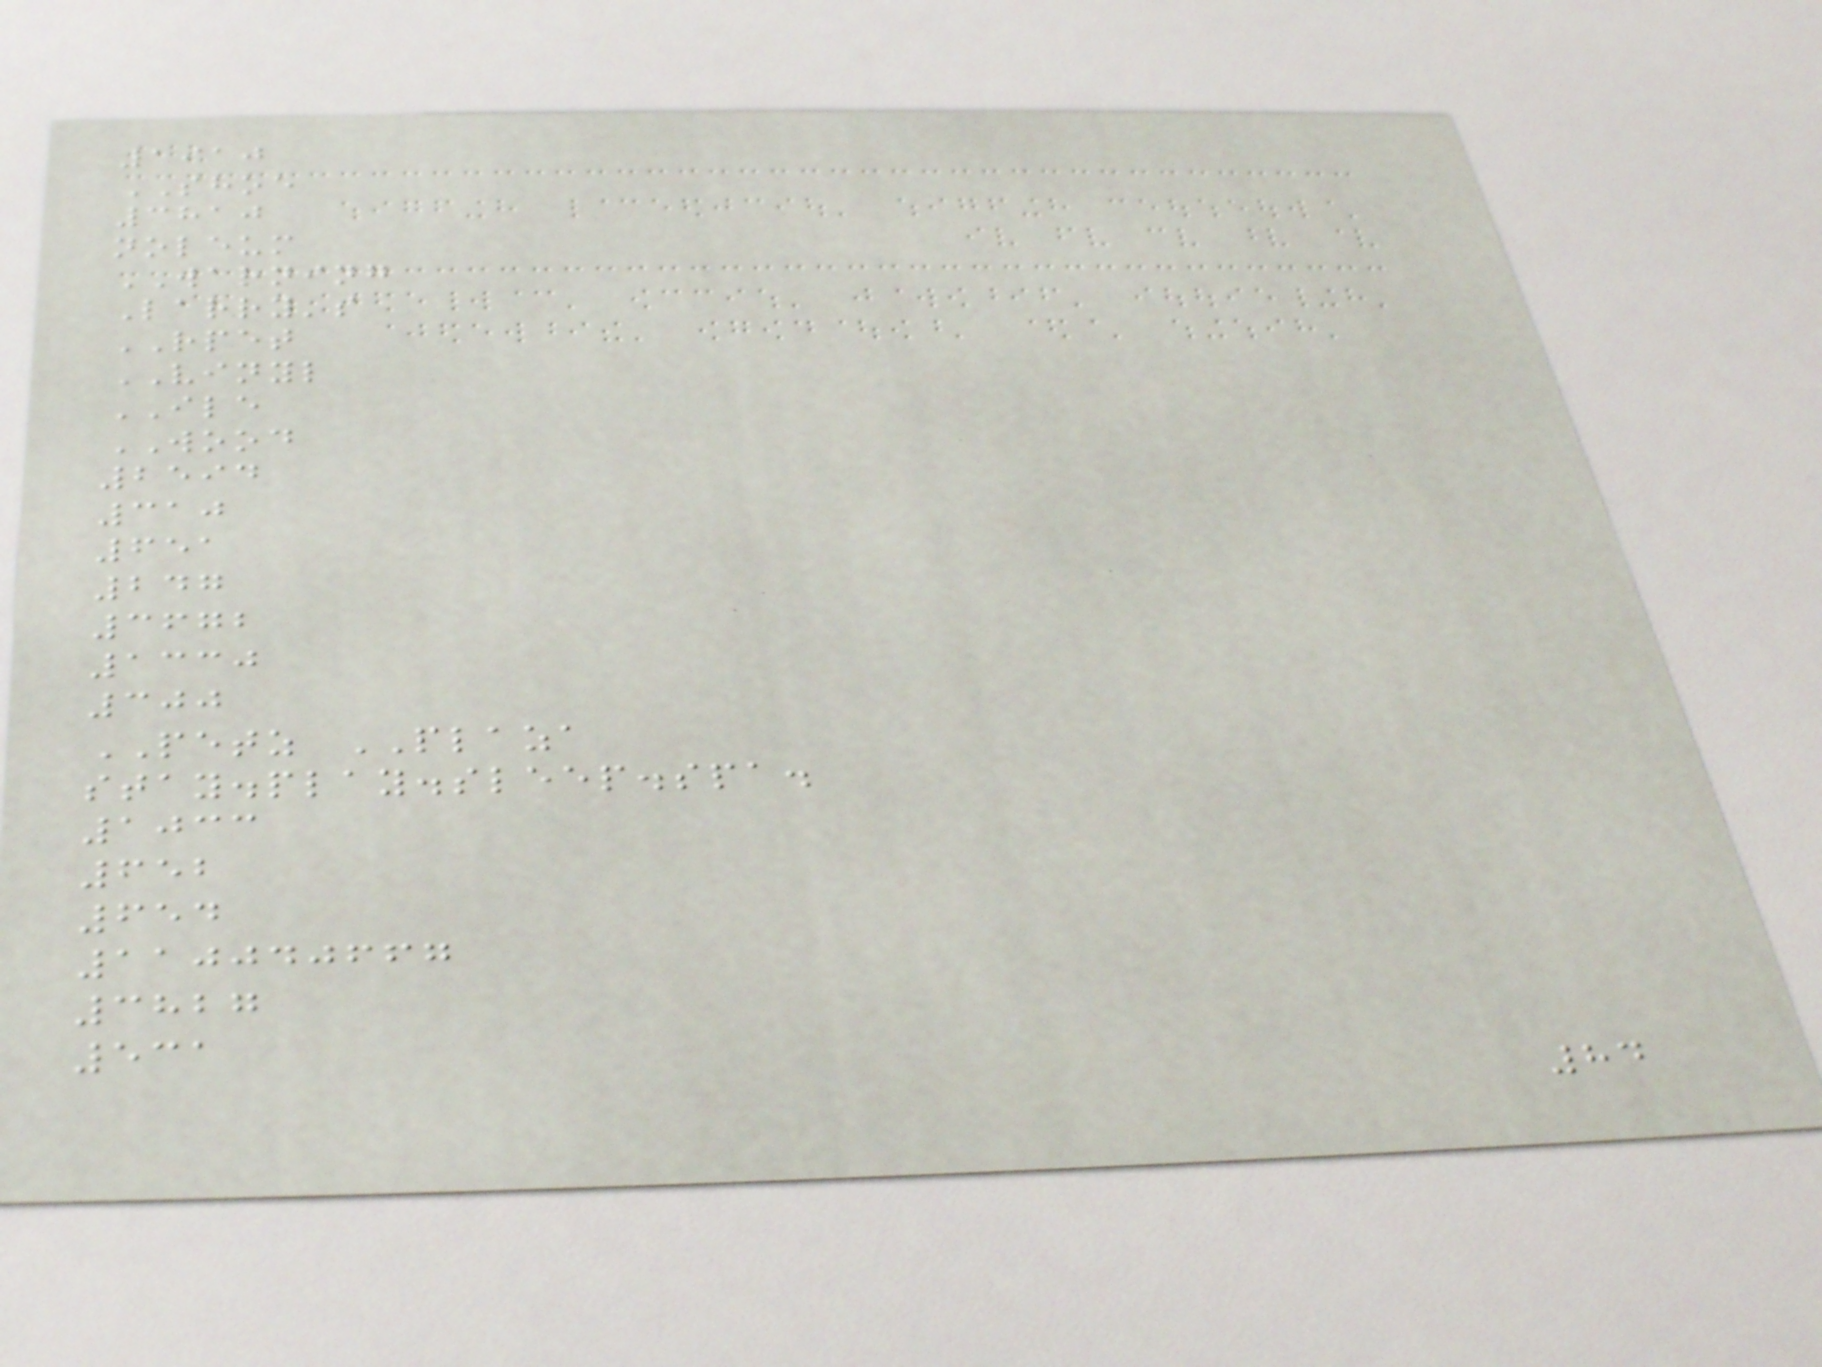1910
SHOE
3810
noleum
WARNING
Larry's
RPET
VINYL
ILE
WOOD
2594
310
651
247
3672
1330
300
PETZ PLAZA
stay.play.sleep.spa.
1033
652
654
110040667
3827
531
84
